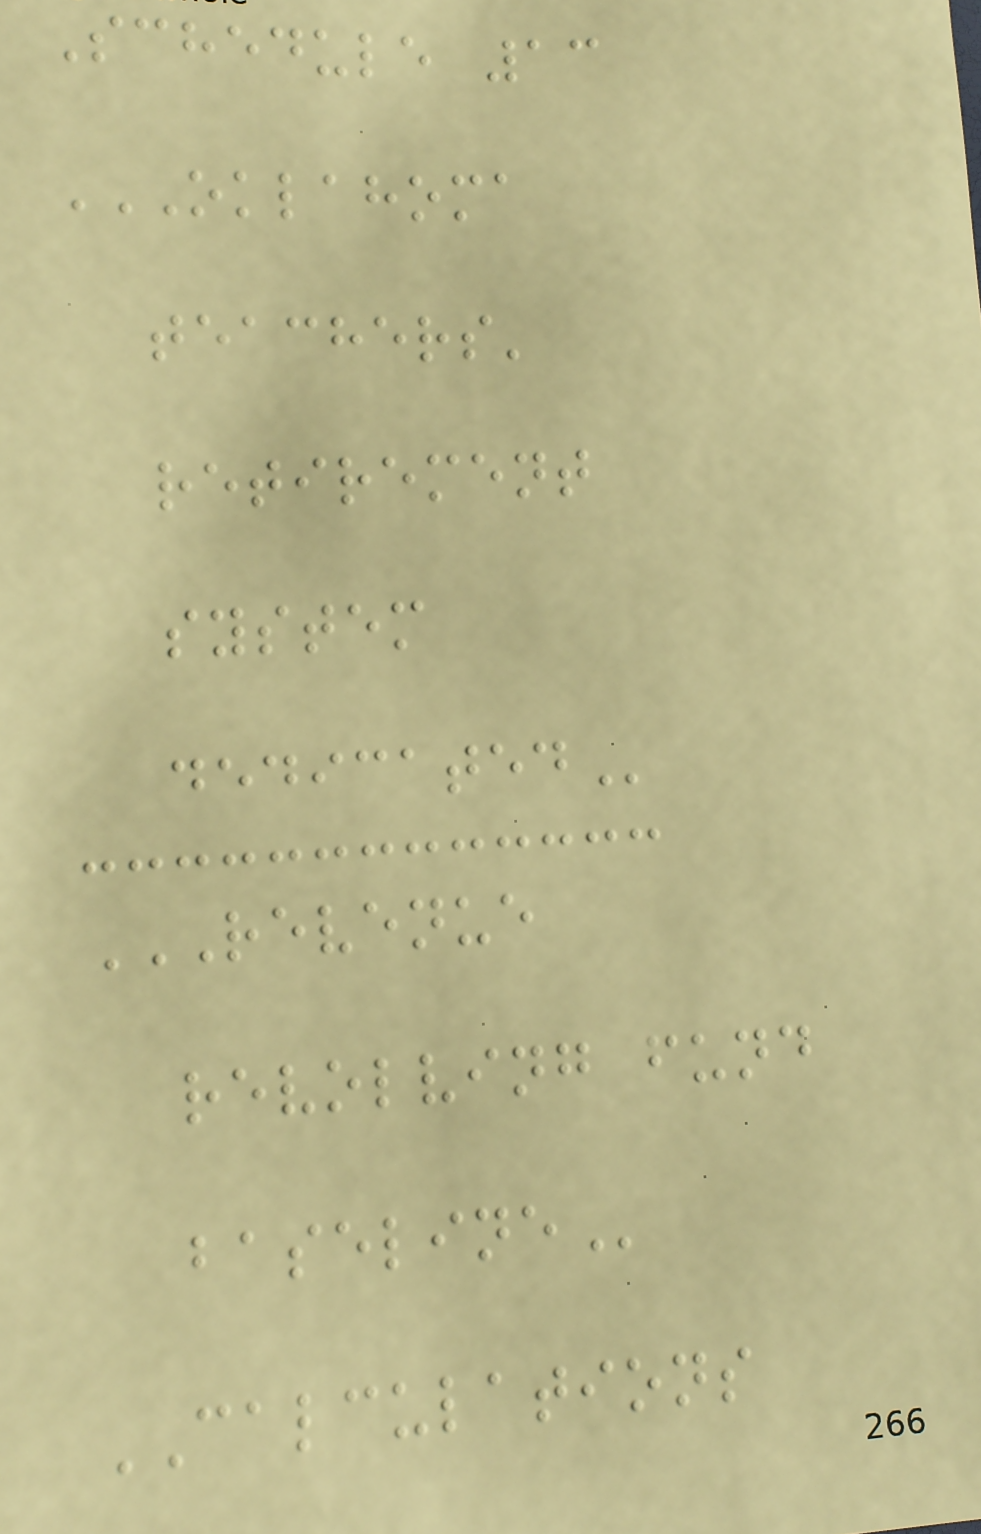Schedule 13
OKLAHOMA
TEACHERS'
RETIREMENT
SYSTEM
DEDICATED
REVENUE
REVOLVING FUND
BASELINE
CALCULATIONS
